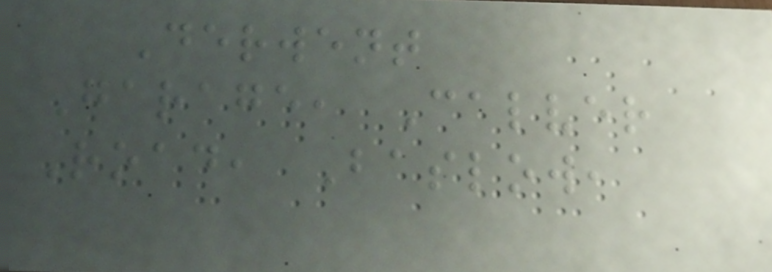Derwent
Garage, Calver
Road, Baslow,
